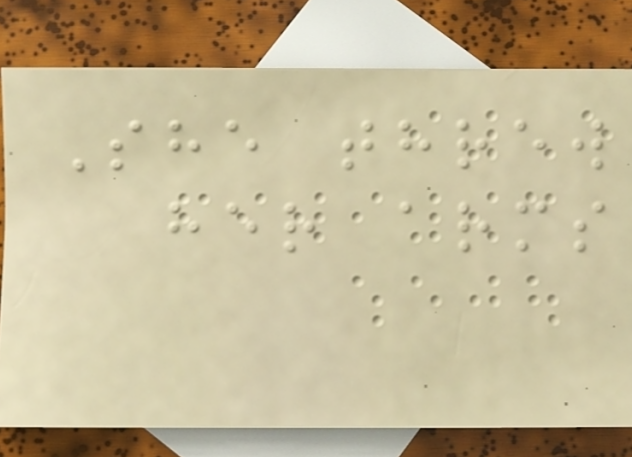She threw
her arms
